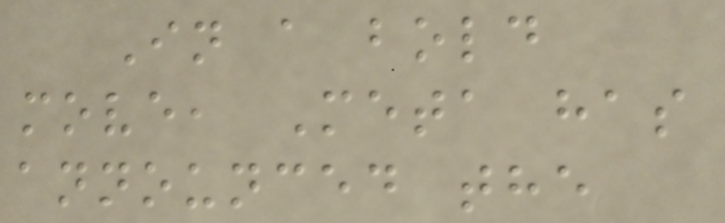In a bold
move, Meta has
announced the
